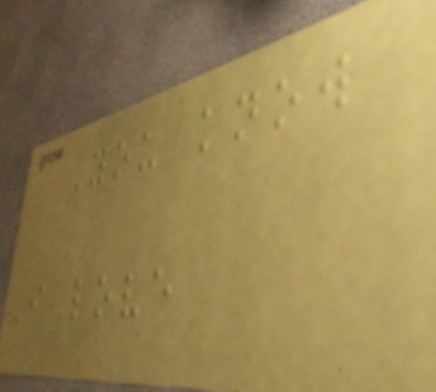You know
I love
